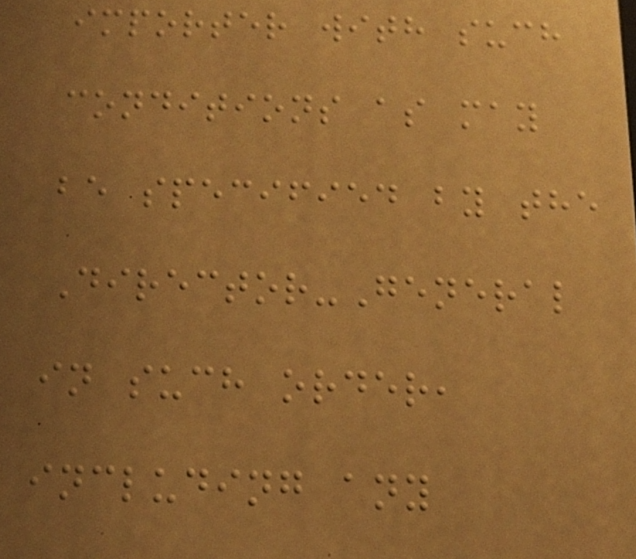importer with such
conditions as may
be specified by the
Director-General
in such order,
including any
